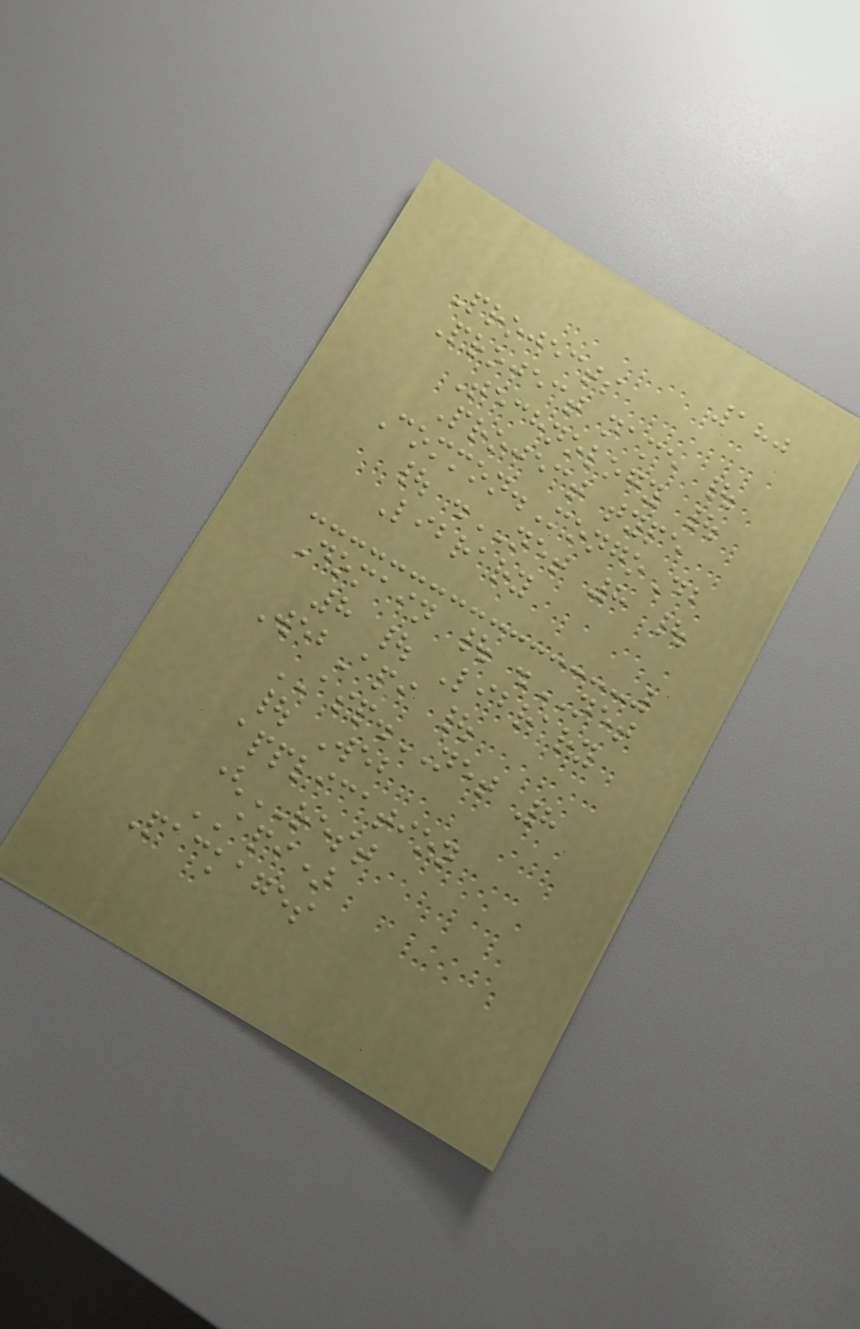180
Projects
Project name |
Technology |
Project type
Common.MongoDb
| .NET 8 |
Library
Domain | .NET
8 | Library
WebApi |
ASP.NET 8
| Web
application
(REST
API)
Packages
